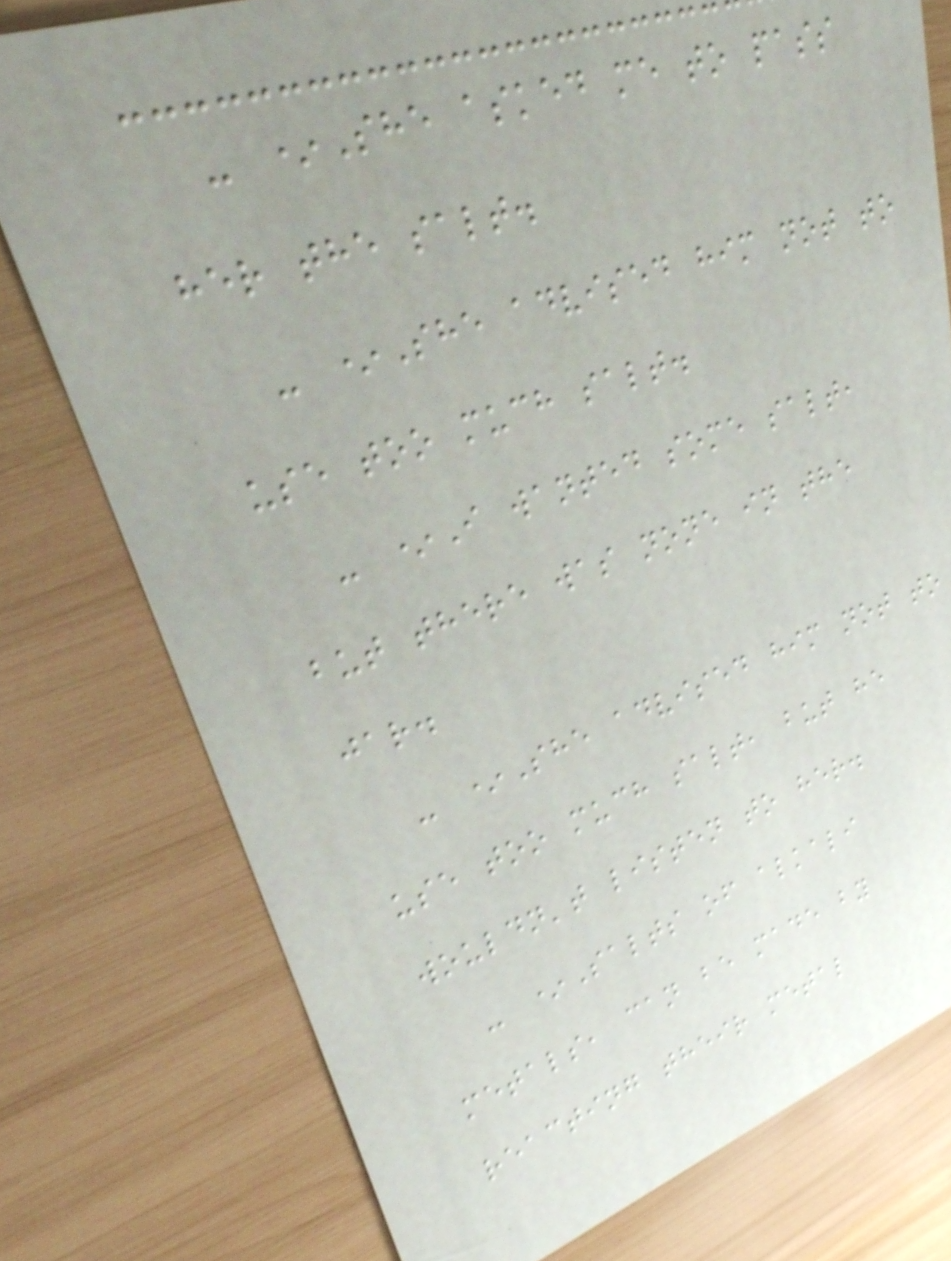- *She asked me to pass
her the salt.
- *She advised him not to
use too much salt.
- *I wanted some salt,
but there was none in the
jar.
- *She advised him not to
use too much salt, but he
wouldn't listen to her.
- *Salts of alkali
metals, can be made by
reacting their metal
